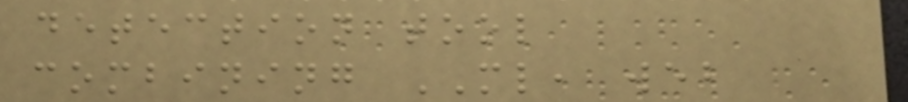detection tool
combining ML, web
